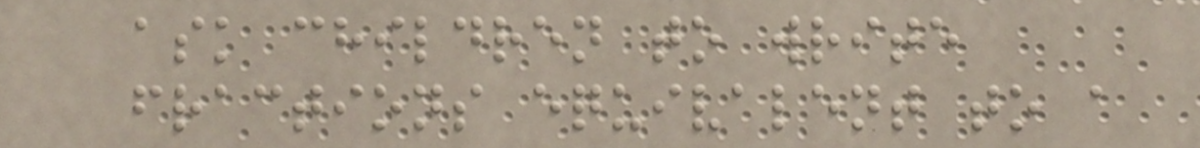ask children to write
fractions equivalent to a
